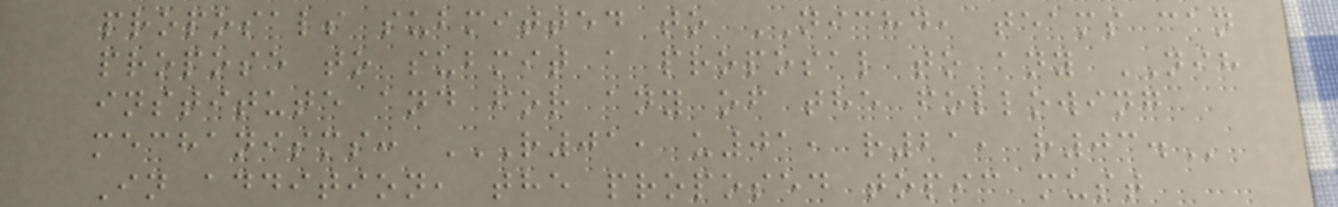proposals submitted to NICHD, teams can
propose to submit a proposal to any NIH
institute and for any of the following
mechanisms: R01, U01, R21, R03.
In addition, the proposed topic must
